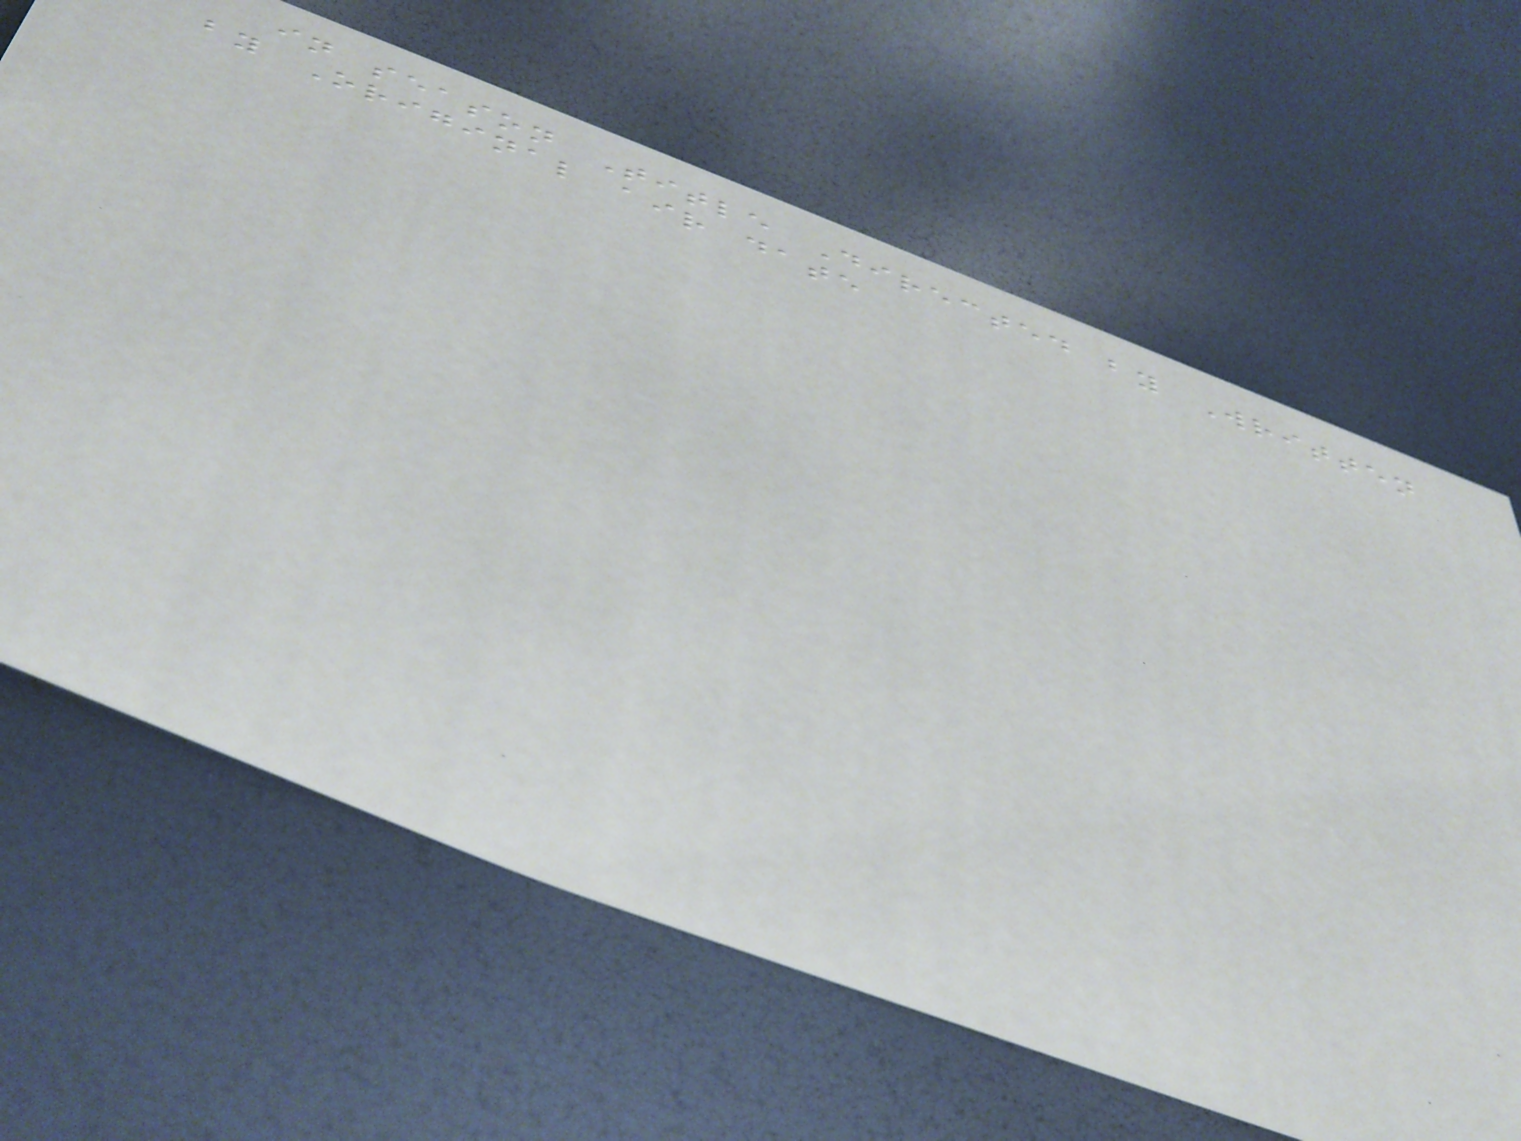in season Title Directed by Written
by Original air date
